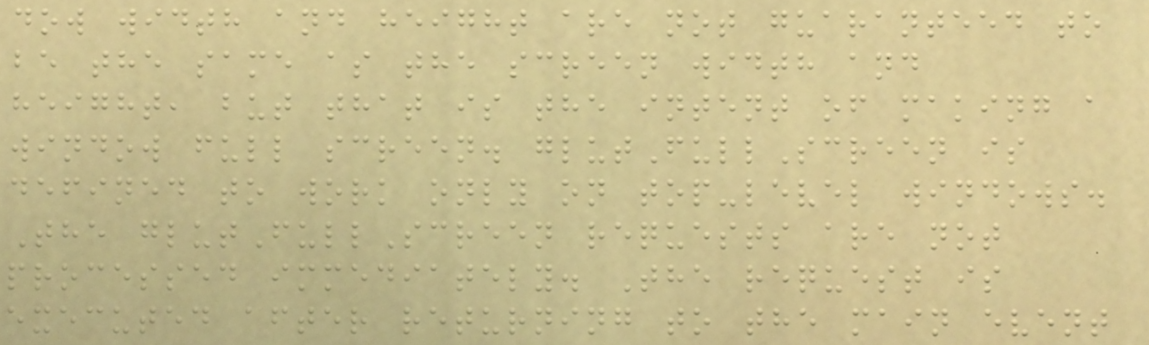dow width and height are not guaranteed to
be the same as the screen width and
height, but that is the intent of making a
window full screen. glutFullScreen is
defined to work only on top-level windows.
The glutFullScreen requests are not
processed immediately. The request is
executed after returning to the main event
